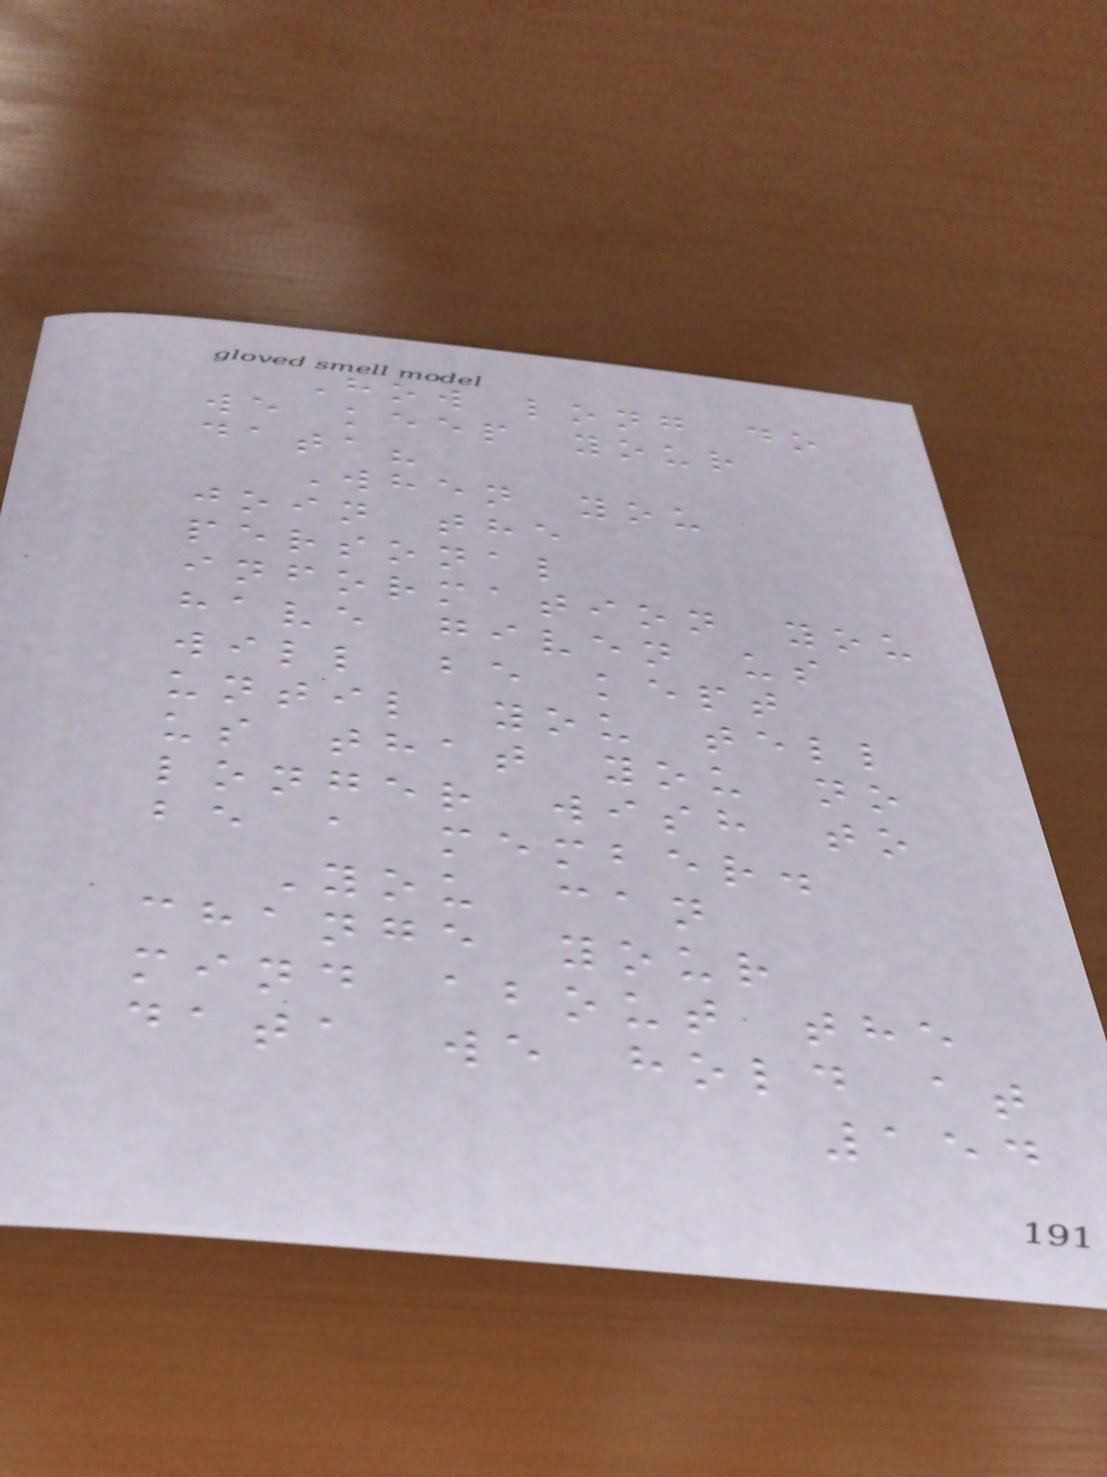How long do
we keep your
data?
When you
join the
personal
information you
have given us
will be kept
until you tell
us that you no
longer wish to
be a member.
You can
change your
mind about the
data we hold at
154
